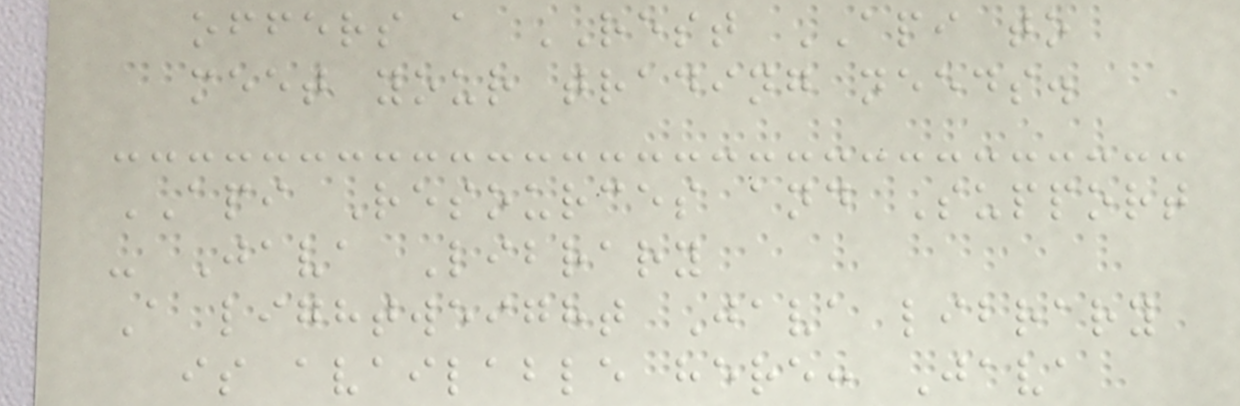offers a REST API to
meet your trading needs.
API Resources and Support
- Java Library
A lightweight Java library
is available here: Java
